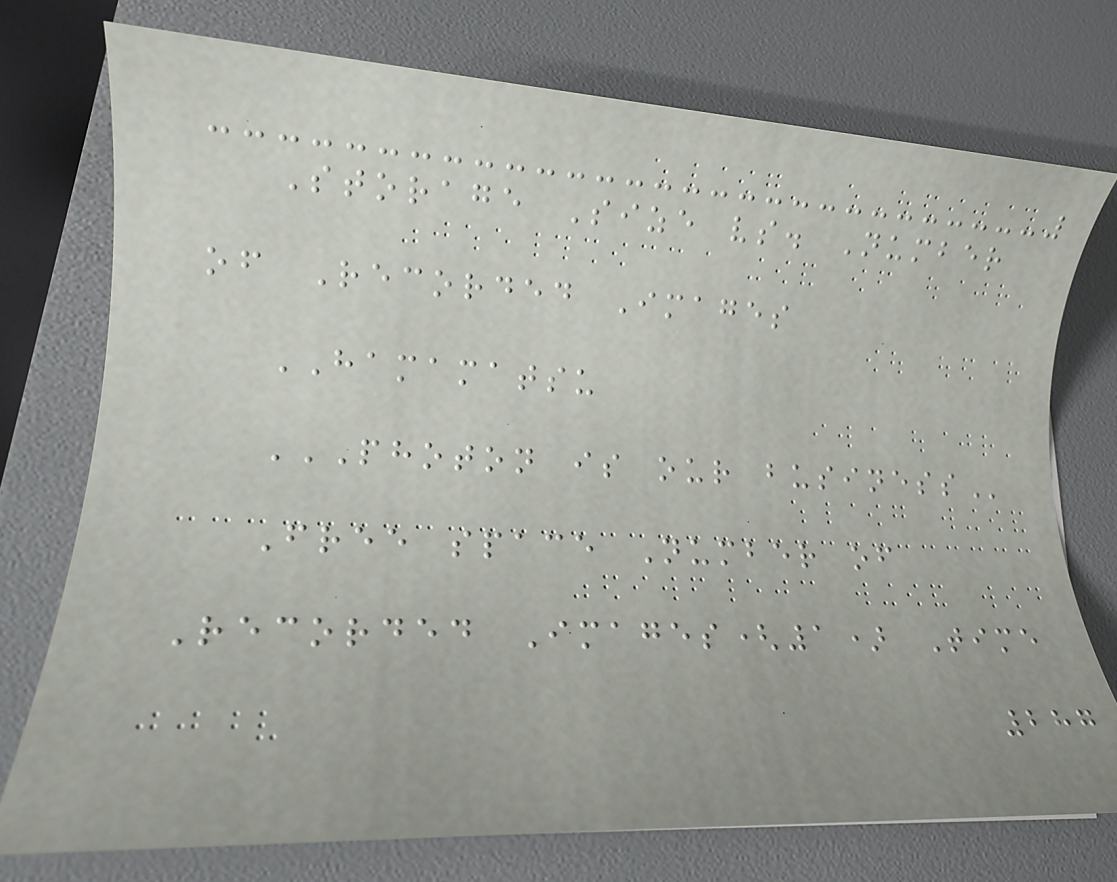Storage Size vs. Number
of Recorded Images
HAMAMATSU
PHOTON IS OUR BUSINESS
Free space Number of
Recorded Images(1) Time
287
